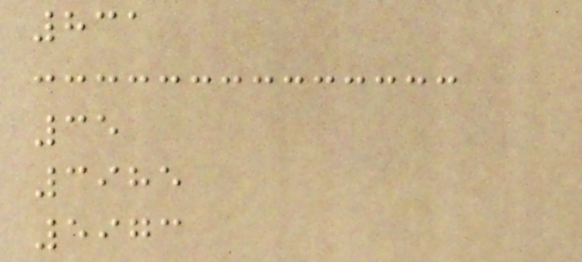831
35
3985
5973
